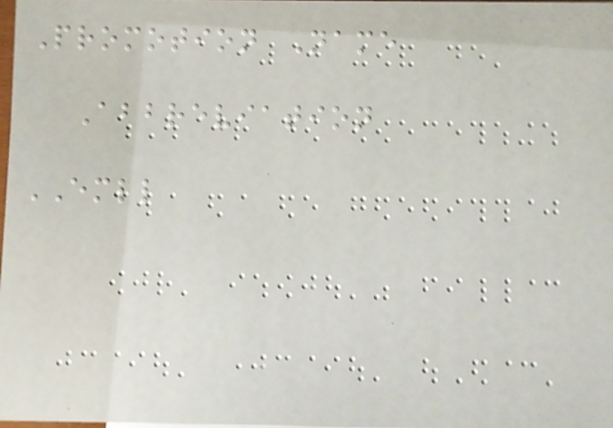Promotion Name
Abbreviation
EMLL
